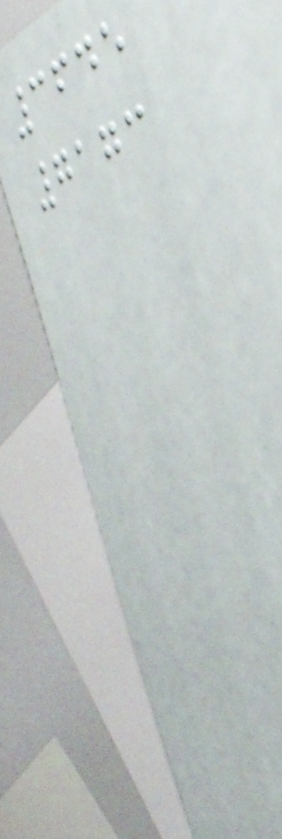3645
7173
